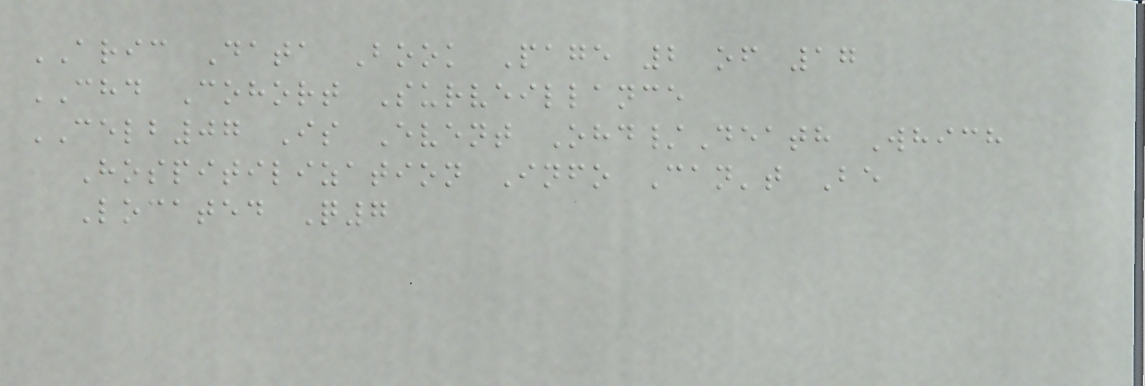ARIC Data Book Page 2 of 17
CHD Cohort Surveillance
CELB07 Is Event Ohd/Death Which
Hospitilization Info Can't Be
Located Q7
